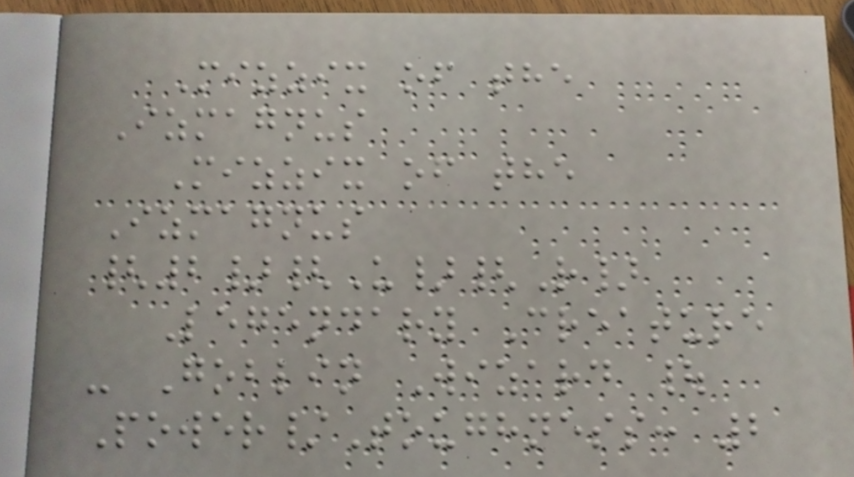Mizzix of the
Izmagnus
Mizzix of the
Izmagnus
{2}{U}{R}
Legendary Creature
- Goblin Wizard |
Power/Toughness: 2
